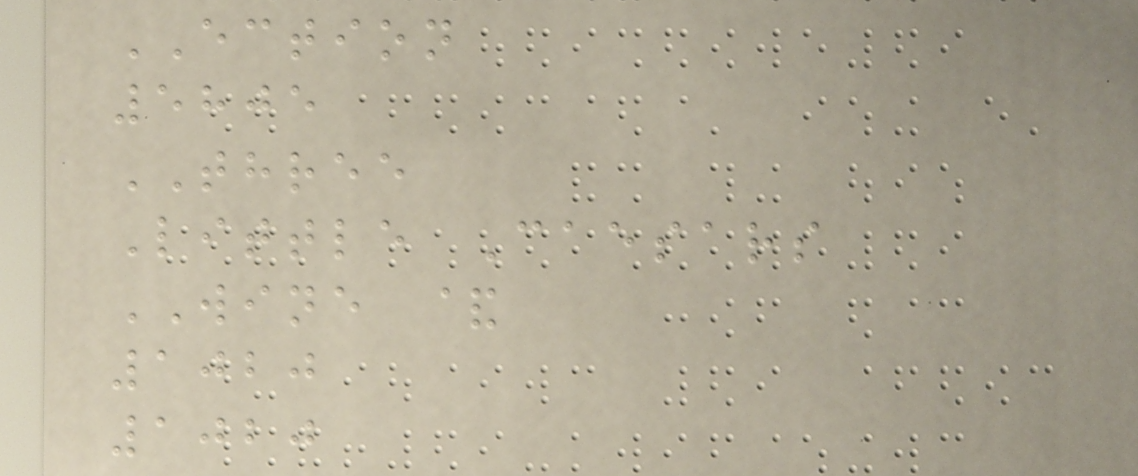ECTION
5805
THREE
Little Caesars
WINE &
1020
1020
